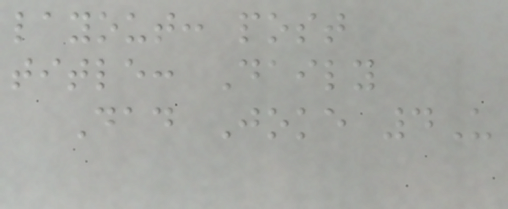layout: post
title: Daily
Dad Joke 4U
